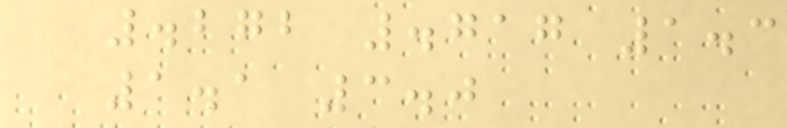.272 .717 1.3
1.1 3.0
